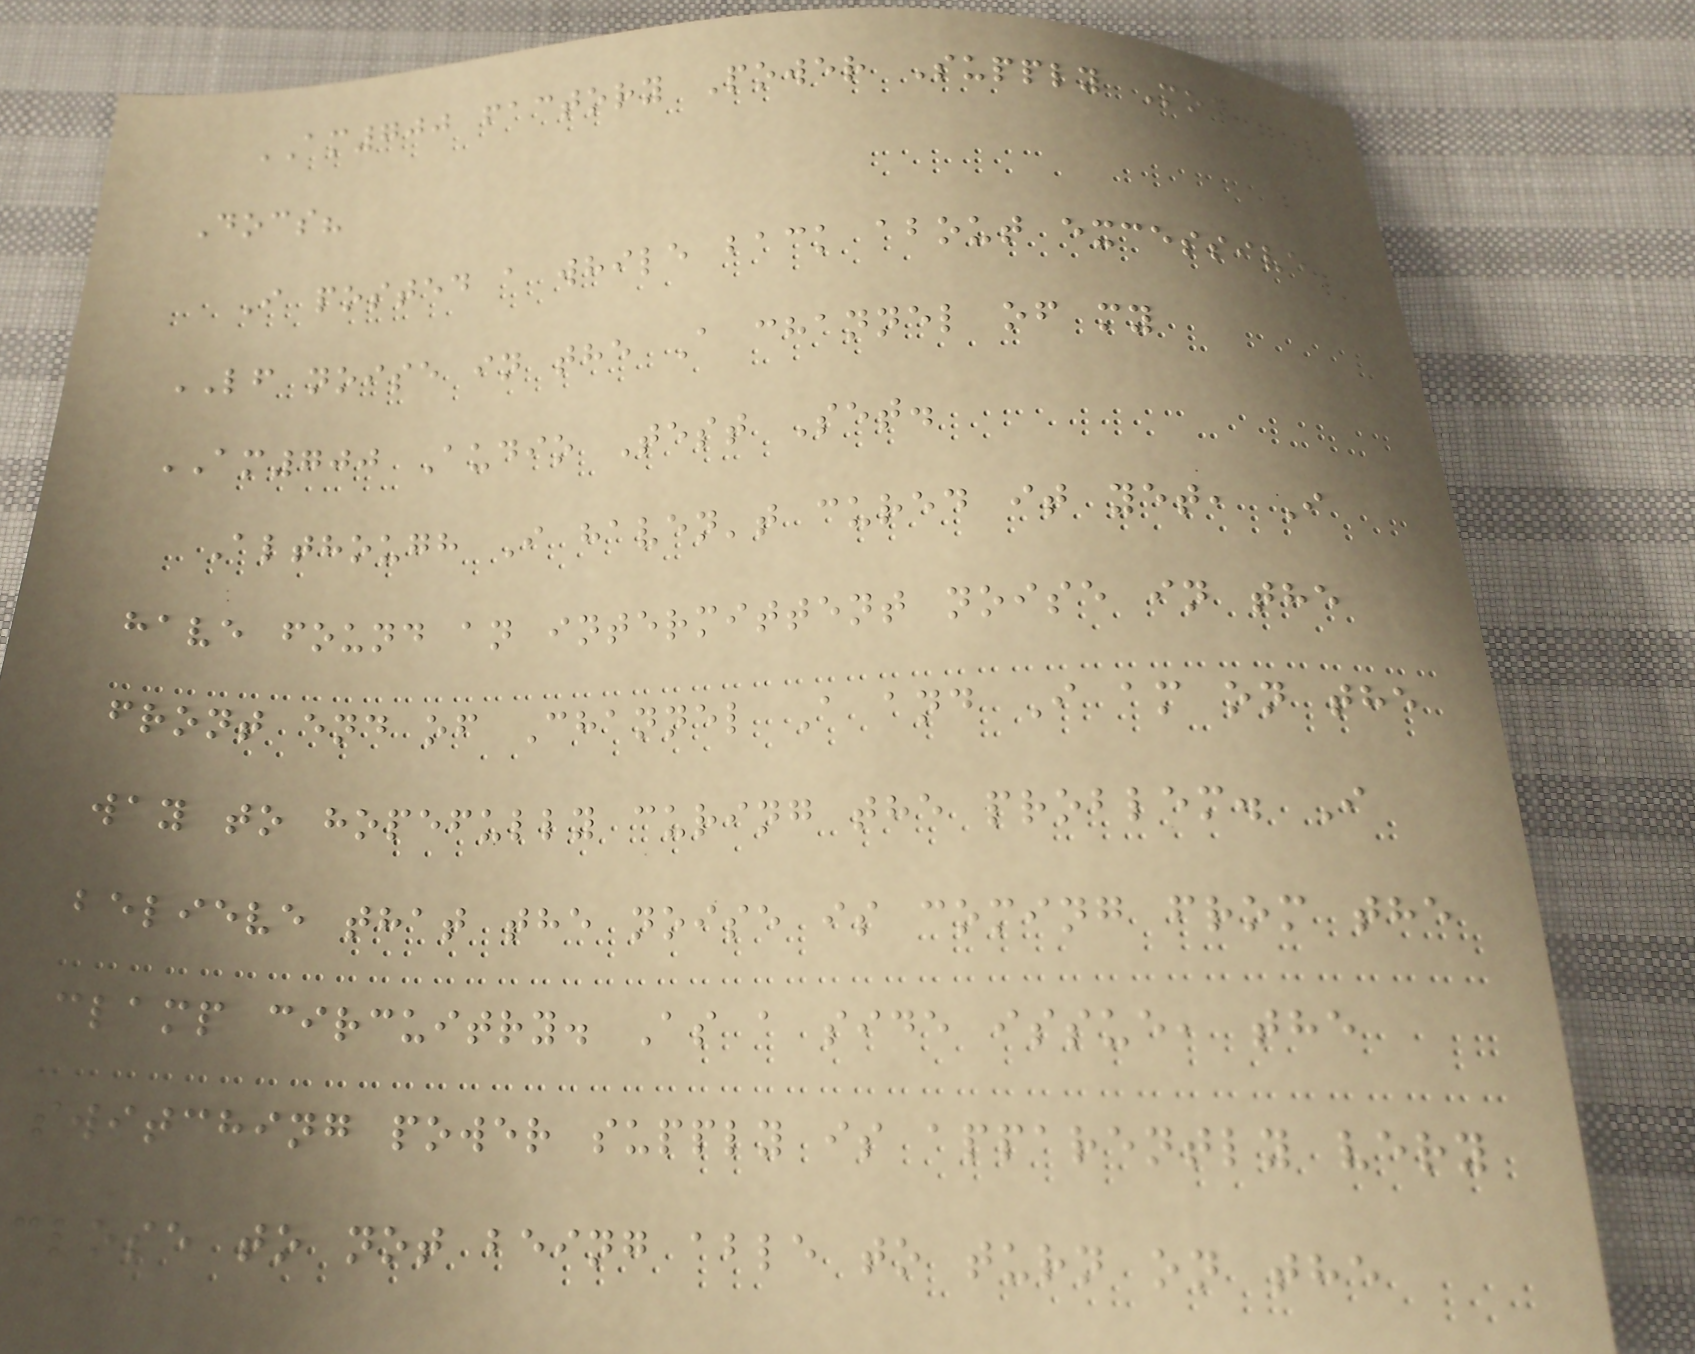AM700 factory Power Supply Mod
Docs?
I posted a while back about excessive
LF noise in the A channel of my
AM700 Audio Test Set.
Although I haven't cured it yet, I
have found an intermittent noise in the
front end of Channel A and I am on the
way to hopefully curing the problem. I
believe that the noise is coming from the
clamp circuitry. As a side issue, the
switching power supply is apparently very
close to not being able to turn on the
